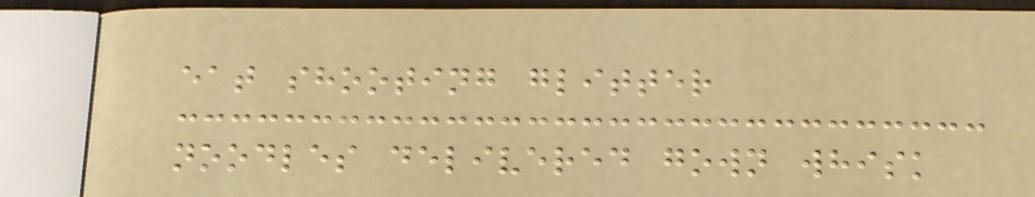eat shooting glitter
noodles delivered gown whisk
